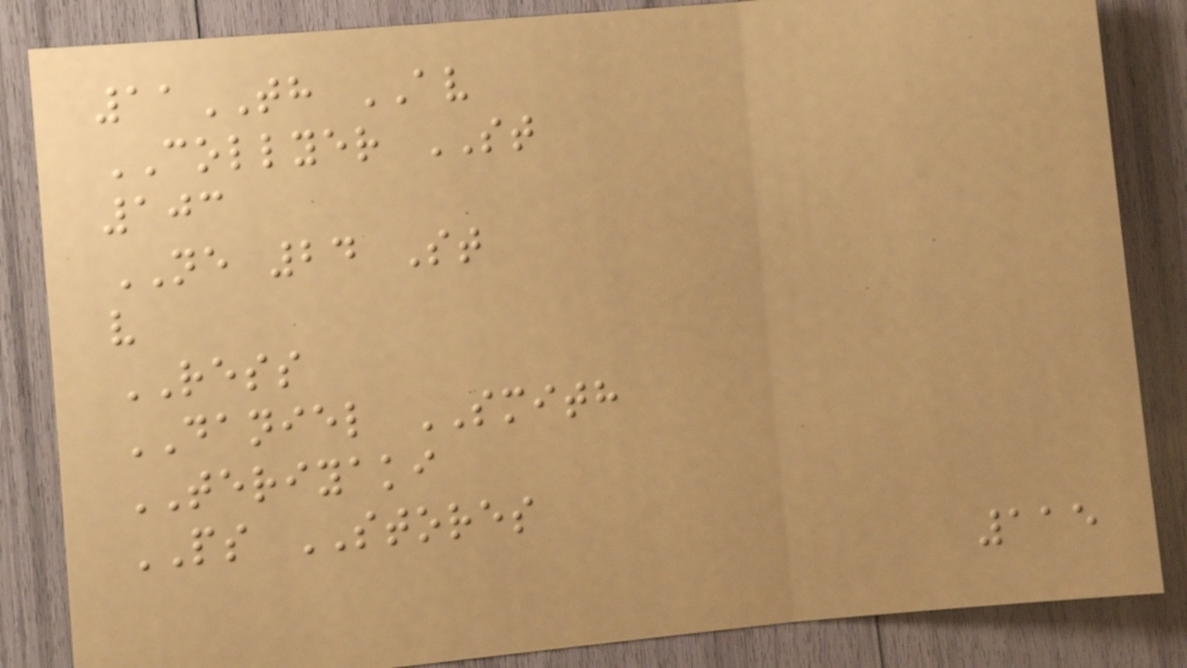11TH AV
COLLYER ST
103
NE 24 St
v
RESS
DANIEL SMITH
TERIYAKI
PS STORES
115
